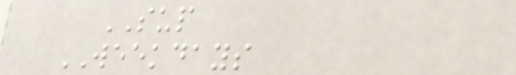SUP
WEEKDAYS
